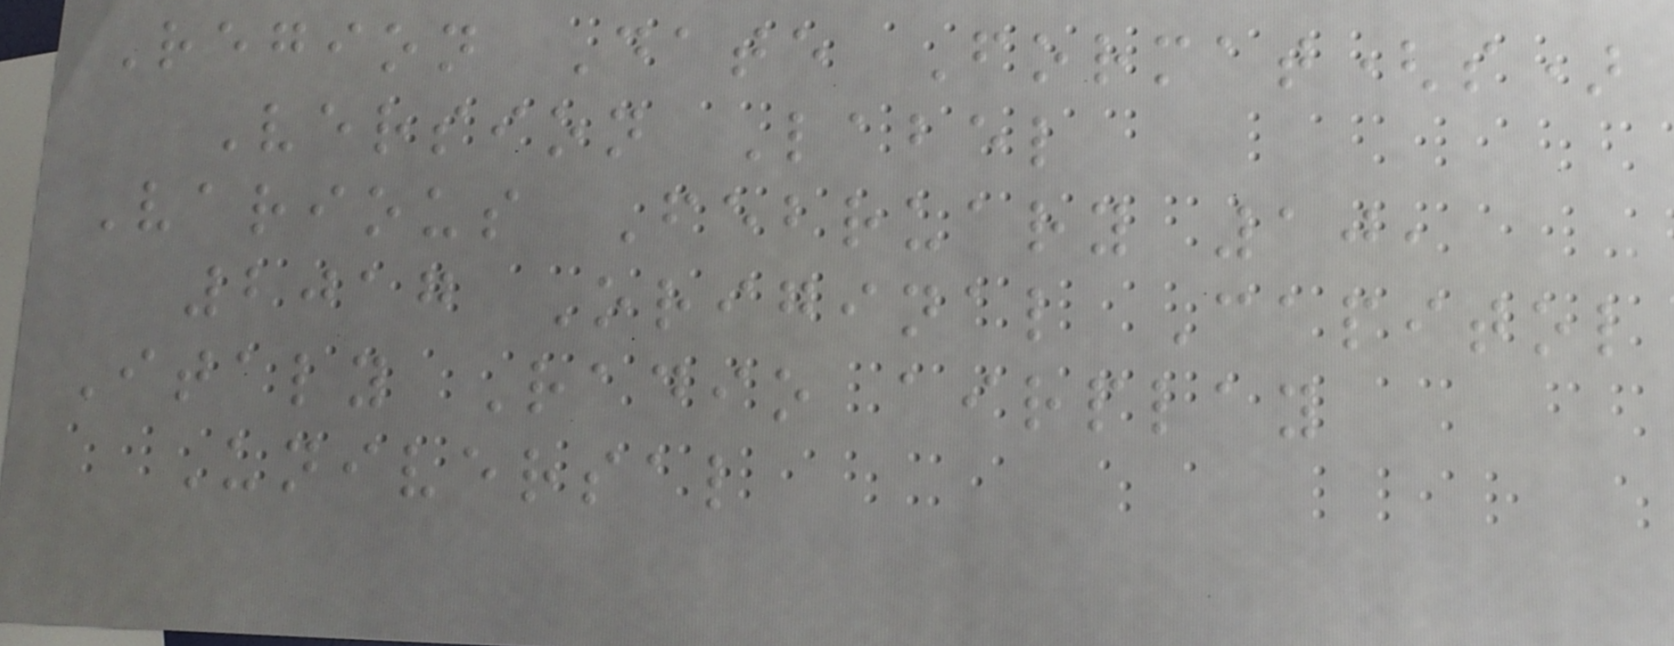Region Date Format(s)
Version Label
Various February 10,
2017 Original Capitol
Italy Radio airplay
Universal
